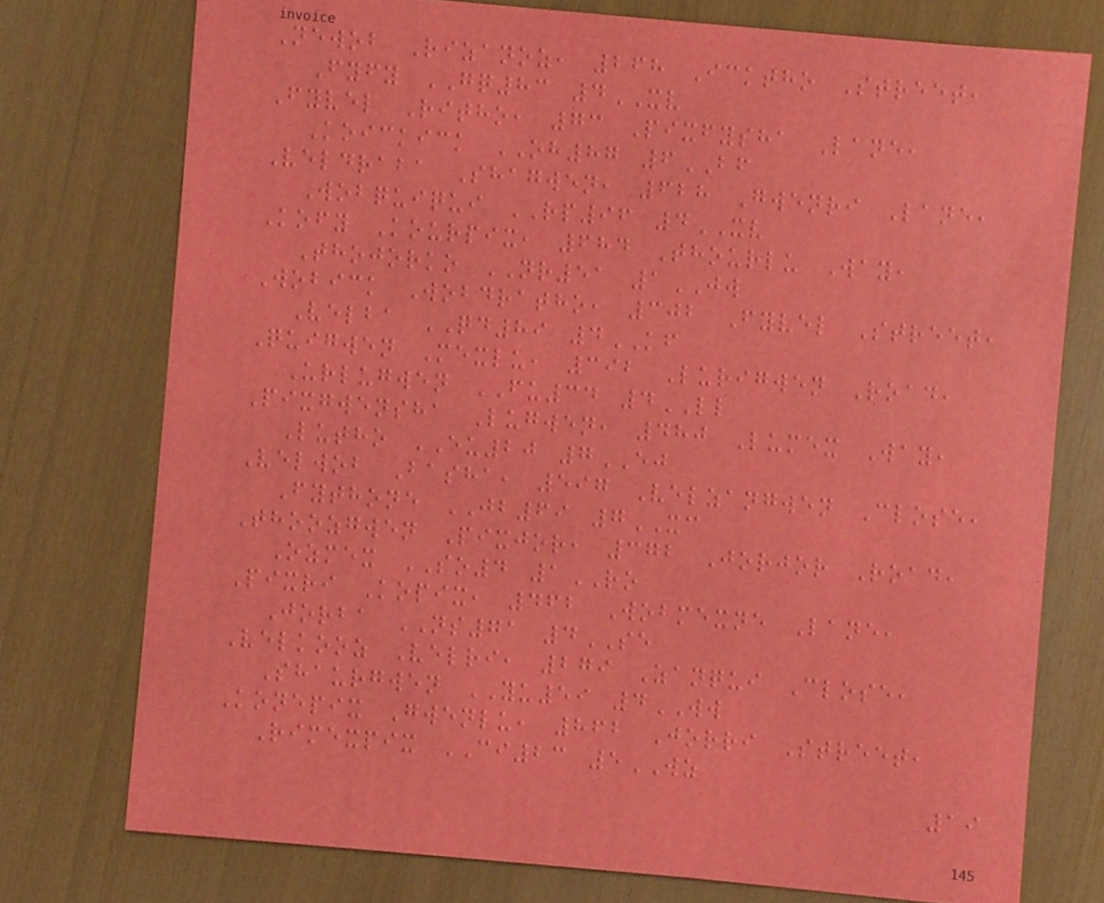Newob Rizanoz, 268 Icktho Street,
Fyfy GQ83 4XV
Fyvel Ritho, 73 Pixfysha Lane,
Koickick OH87 6BF
Veldraba Shagwen, 628 Gwenri Lane,
Wobquiqui RP96 4XV
Kofy Kourpix, 684 Thourlu Way,
Thojorko NR51 1JW
Wobick Wobdratho, 302 Fyvel Street,
Velba QD89 4KF
Quigwen Mexlu, 392 Lurigwen Road,
Urlugwen FU34 4LL
Pixgwensha Lugwen, 480 Lumex Way,
Lutho EU20 7EJ
Velwob Basha, 597 Velzangwen Close,
Fythone JB69 7XC
Thoozgwen Pixjor, 372 Jorjor Road,
Ozmex SO4 1RO
Pixri Kopix, 462 Wobmexne Lane,
Jorba NS71 4SE
Velkooz Velri, 279 Zanqui Close,
Shaurgwen YU59 4WW
Konepix Gwenlu, 862 Jorri Street,
Rimexpix CI23 5WZ
19
